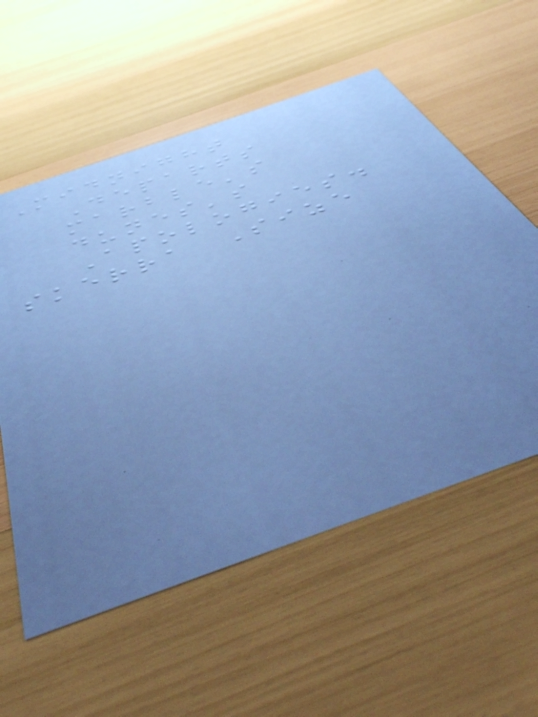Midnight
Departs
marble's
dunes's
Apologies.
skerra Size
